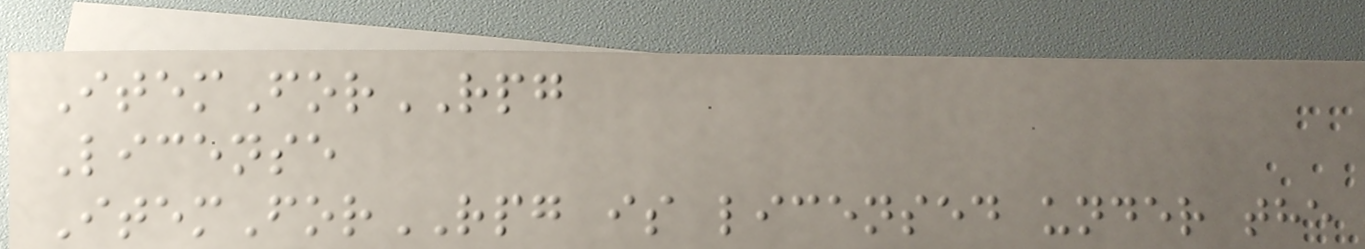ItemForRPG
License
ItemForRPG is licensed under the
